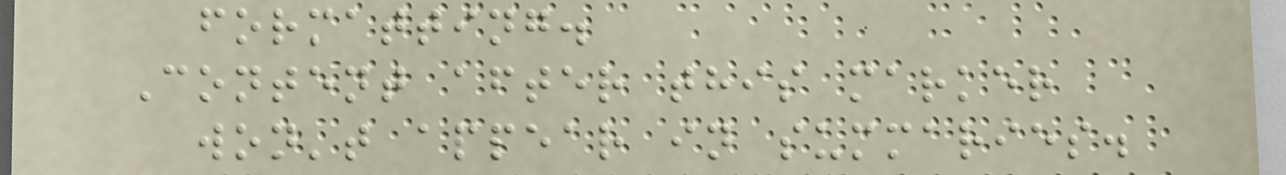formatting.
Content after this marker
won't appear in summaries.
